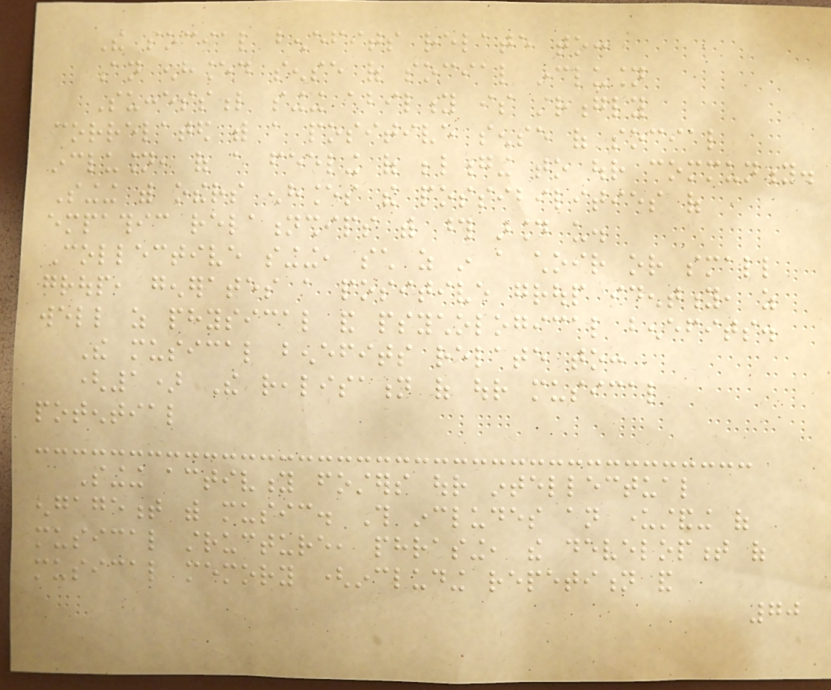The social benefits relate to:
An enhanced sense of social inclusion
Successful singing ability is strongly
correlated with a positive sense of social
inclusion, of a feeling of belonging to our community.
Singing with others enhances the possibilities of
empathic relationships with those around us.
Collective singing, such as in a choir or small
group, generates a positive group identity, as
well as physical and psychological benefits.
The musical benefits relate to:
(1) The realisation of our musical
potential
Singing activity fosters our intellectual
engagement with music. This includes an understanding of
musical structure, phrasing, the development of
musical memory (including repetition and
70
